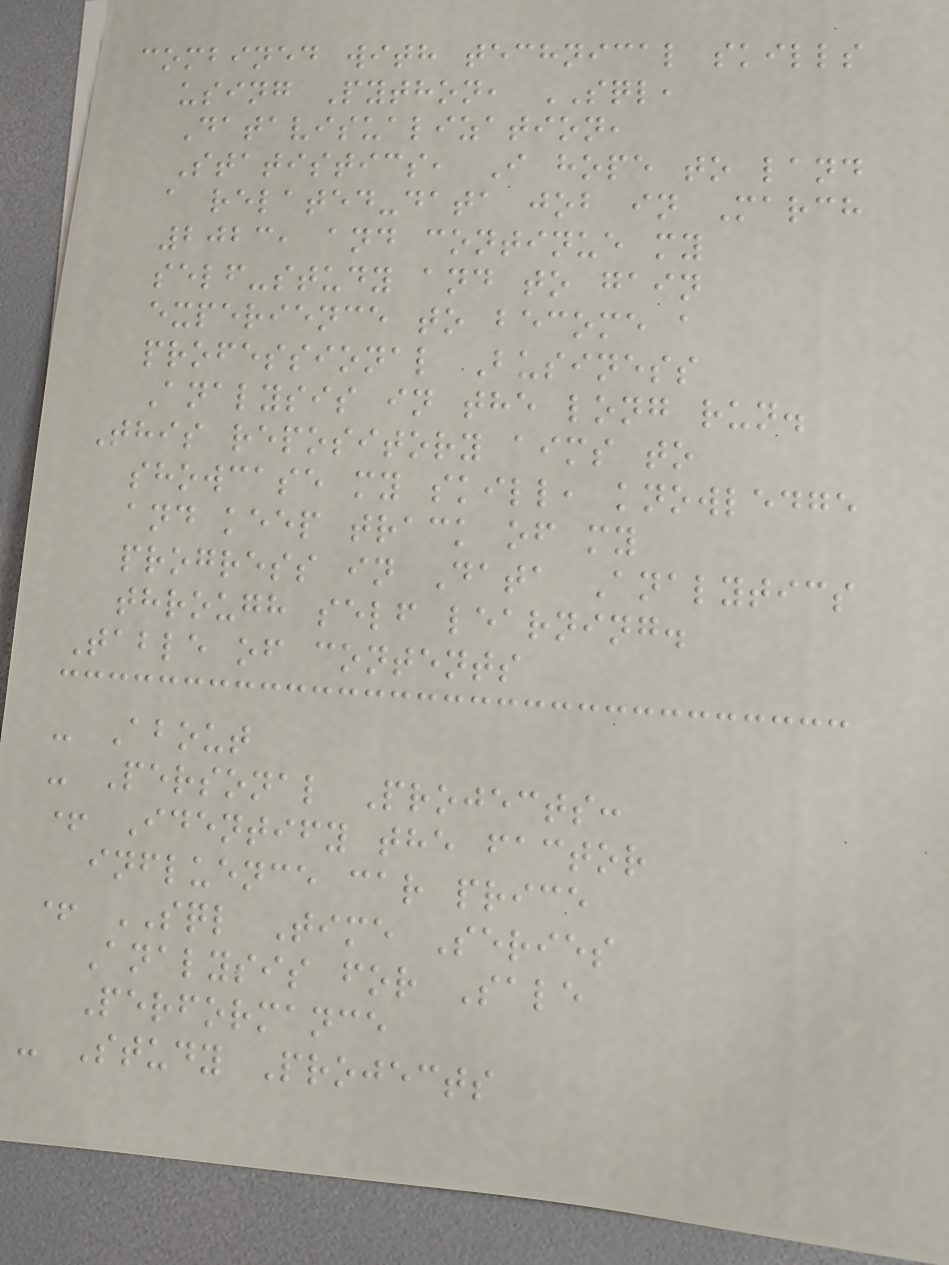combined with technical skills
using Python, SQL,
Datavisualization,
Statistics, I hope to land
a related-data job in March
2023, and continue my
self-study and to gain
experience to become a
professional Business
Analysis in the long run.
This repository aims to
showcase my skill, knowledge
and keep track of my
progress in Data Analytics
through self learning.
Table of contents
- About
- Personal Projects:
+ Identify the factor
influence car price
+ SQL Time Series
Analysis for Sale
Performance
- Study Projects
